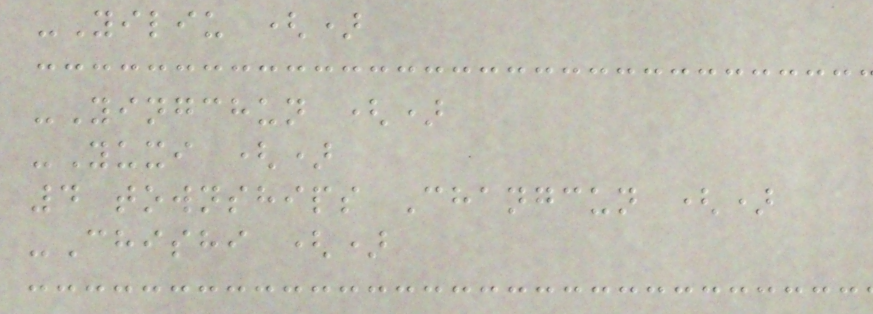-Yiliu ()
-Yingchun ()
-Yuxi ()
4 townships Changcun ()
-Chishi ()
